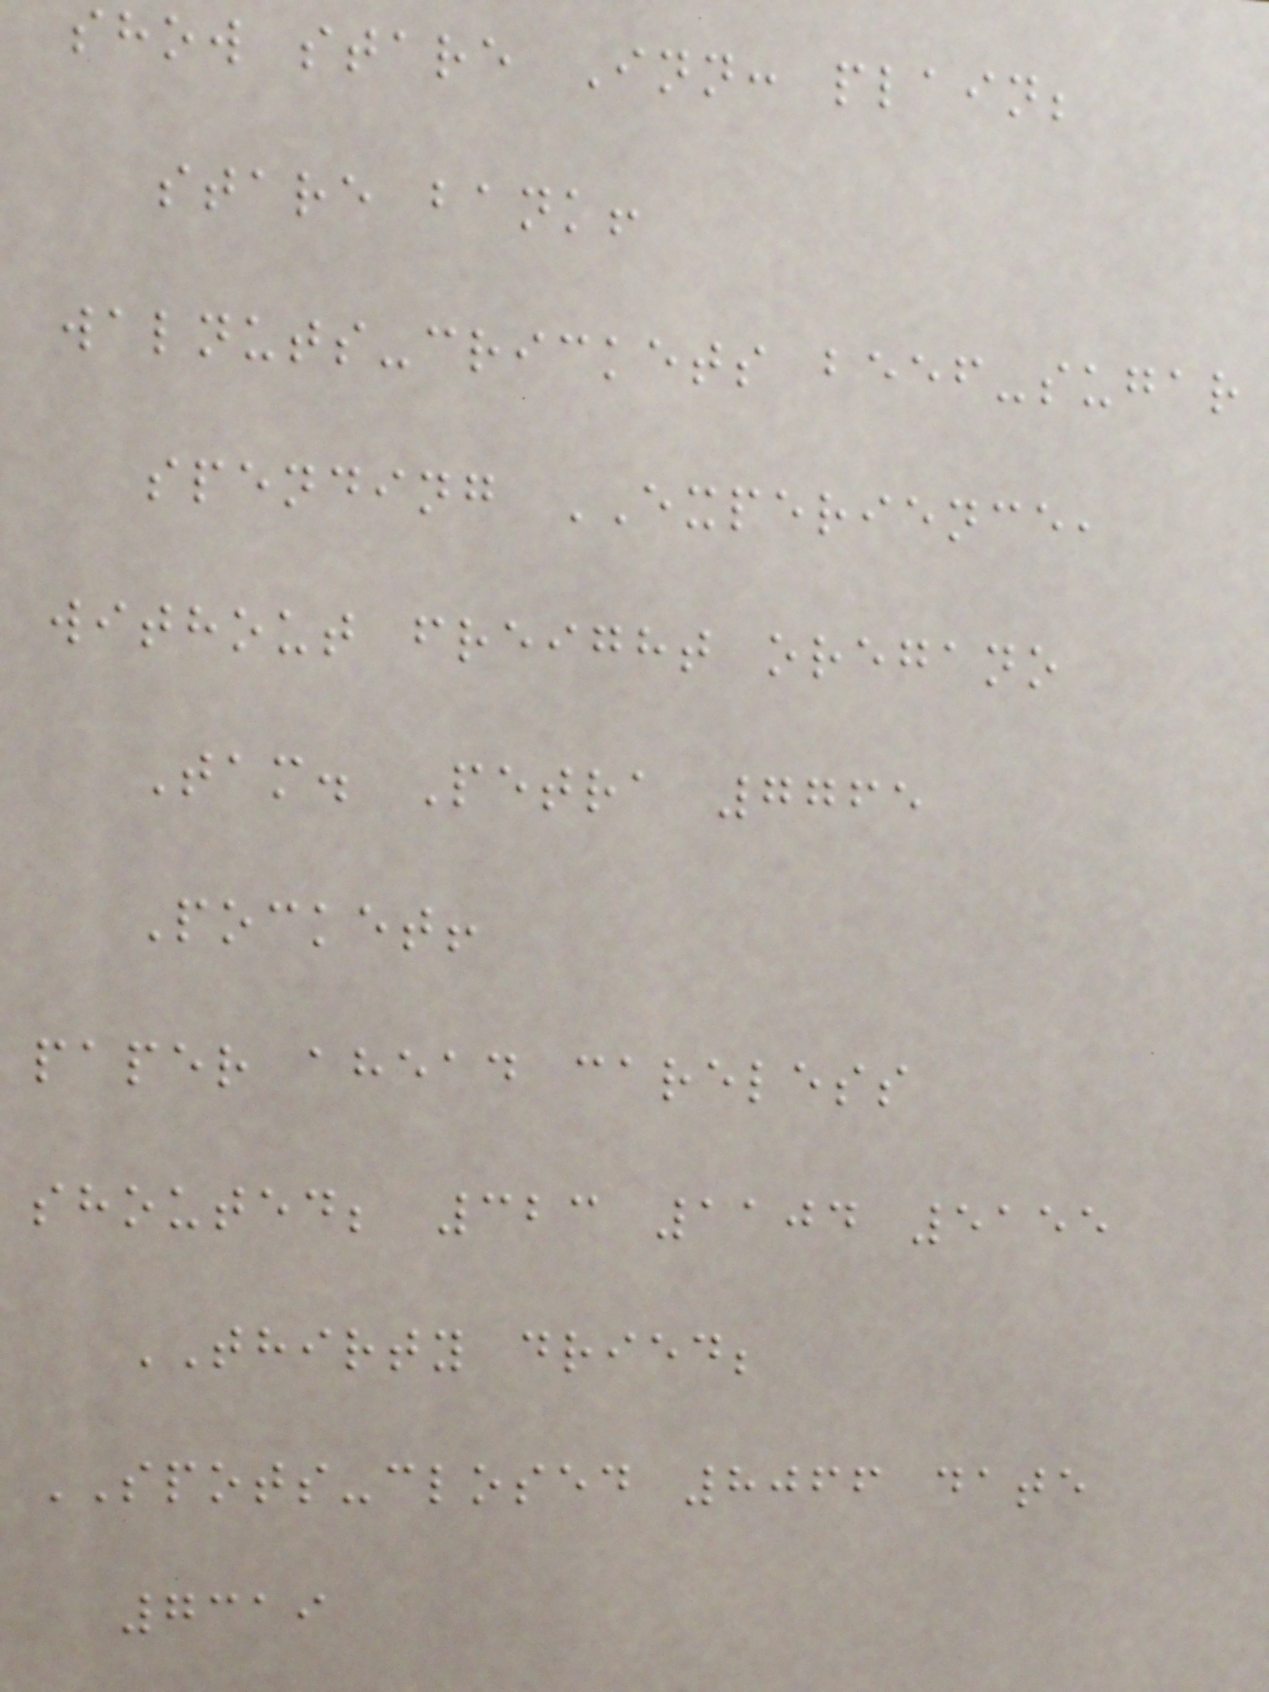show stare Inn: plain;
stare bank!
walnuts-crickets beef-sugar
spending EXPERIENCE,
without freight oregano
Tam. Petra 7765
Pocket!
paper ahead careless
shouted; 323 1104 5155
THIRTY dried;
SPOTS-closed 8066 date
7319
